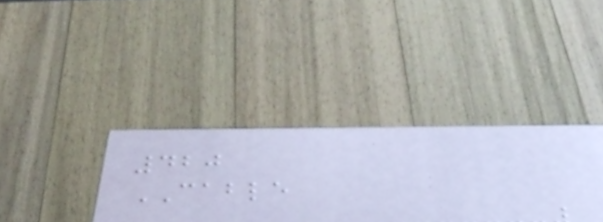420
CABLE
